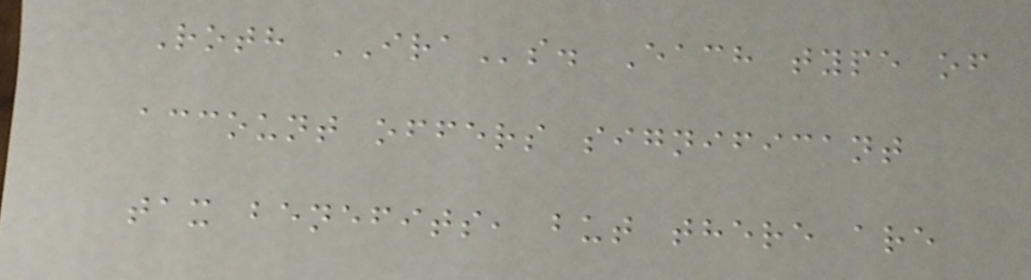Roth IRAs. Each type of
account offers significant
tax benefits, but there are
